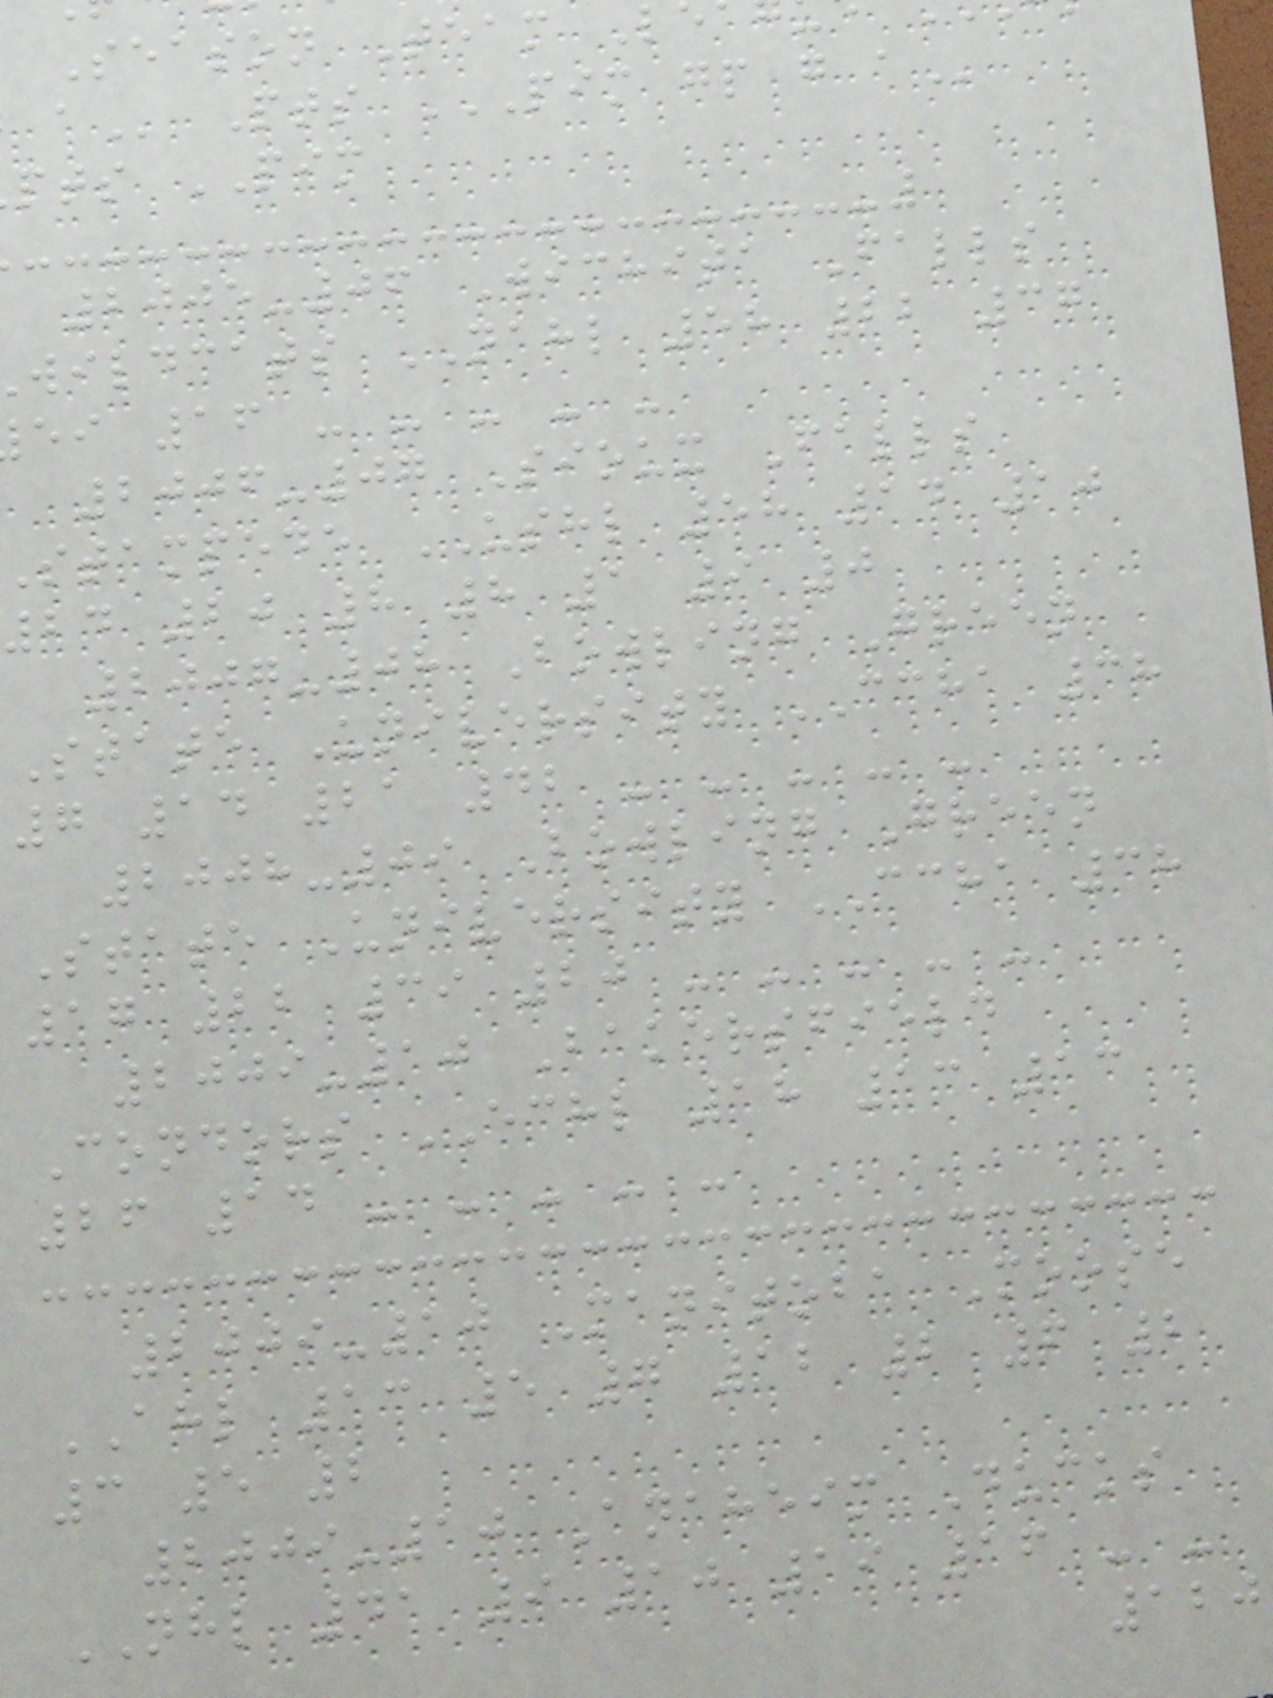Season Team L
pts PIM
2005-06 Wichita Falls
wildcats NAHL 58 22 37
ei 16 - - - - -
2006-07 Sioux Falls
stampede USHL 58 14 10
24 20 8 8 1 9 0
2007-08 Bowling Green
State University CCHA 38
7 14 21 42 - - - - -
2008-09 Bowling Green
State University CCHA 38
17 22 39 20 - - - - -
2009-10 Bakersfield
Condors ECHL 18 13 13
26 14 - - - - -
2009-10 Manitoba Moose
AHL 13 5 7 12 2 6 2
3 5 2
2009-10 Anaheim Ducks
NHL 41 9 10 19 16 - -
120
